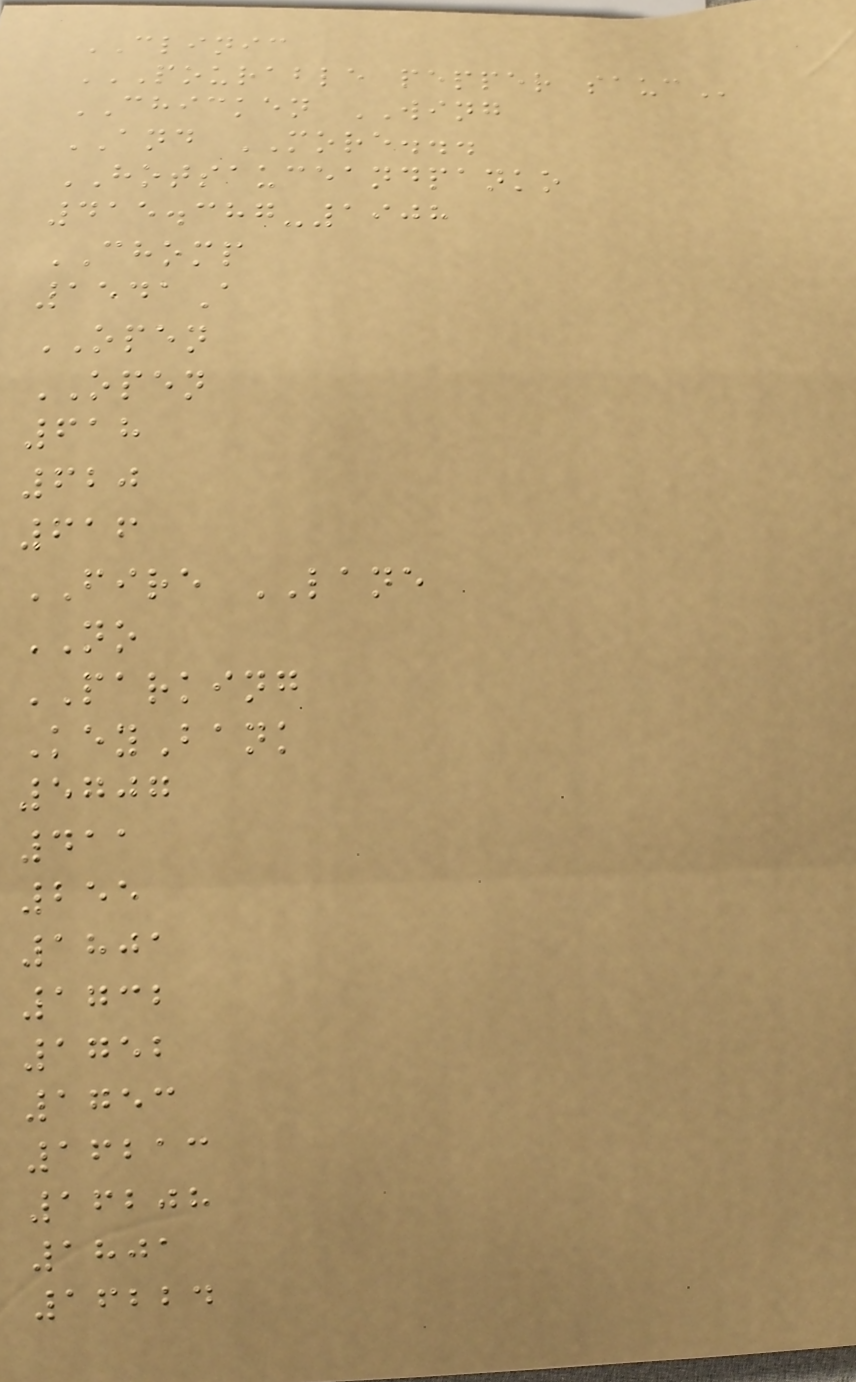CLINIC
POURABLE PEPPER SAUC
CHICKEN WING
AND MORE...
HOTSAUCEANDPANKO
415.387-1908
CHOMP
1541A
OPEN
OPEN
618
620
616
FIRE LANE
NO
PARKING
KeyBank
5707
411
255
1801
1732
1752
1753
16213
16208
1801
16224
